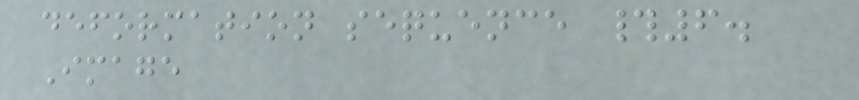deformation sequence #6.
Image
